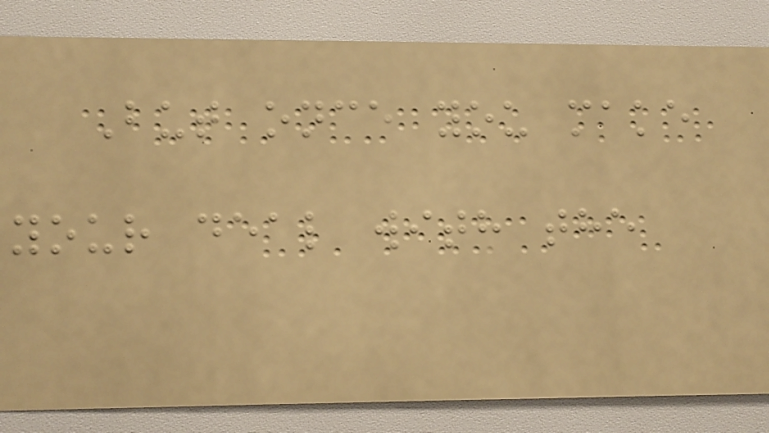But once you make
your deal with the
